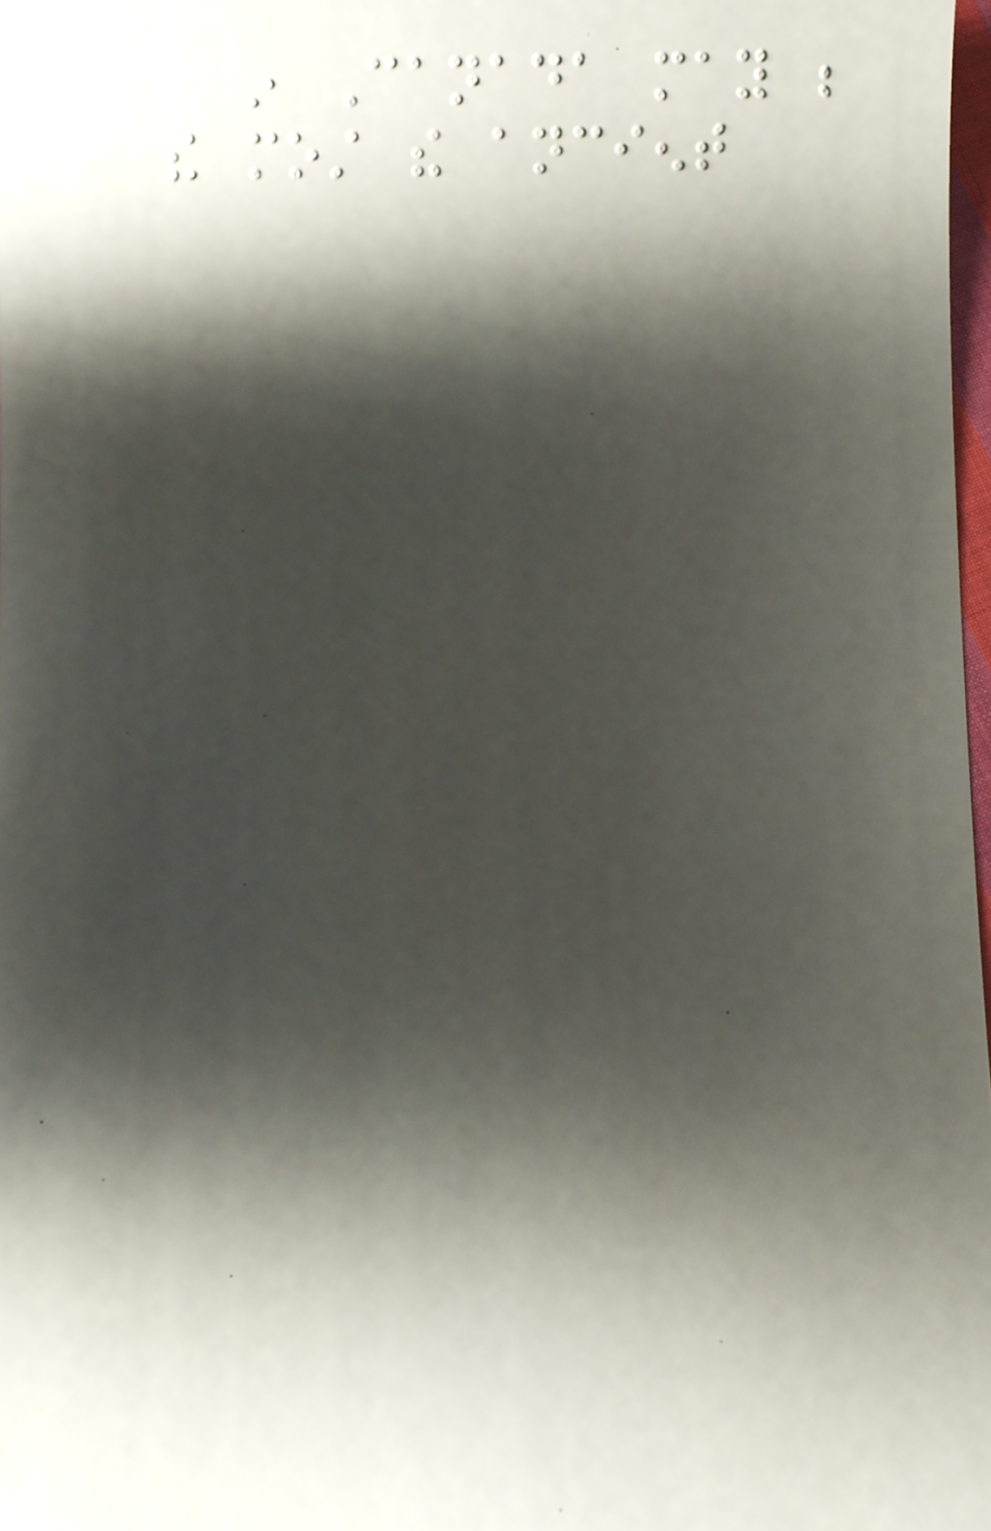in Canada may be
the most the ancient
